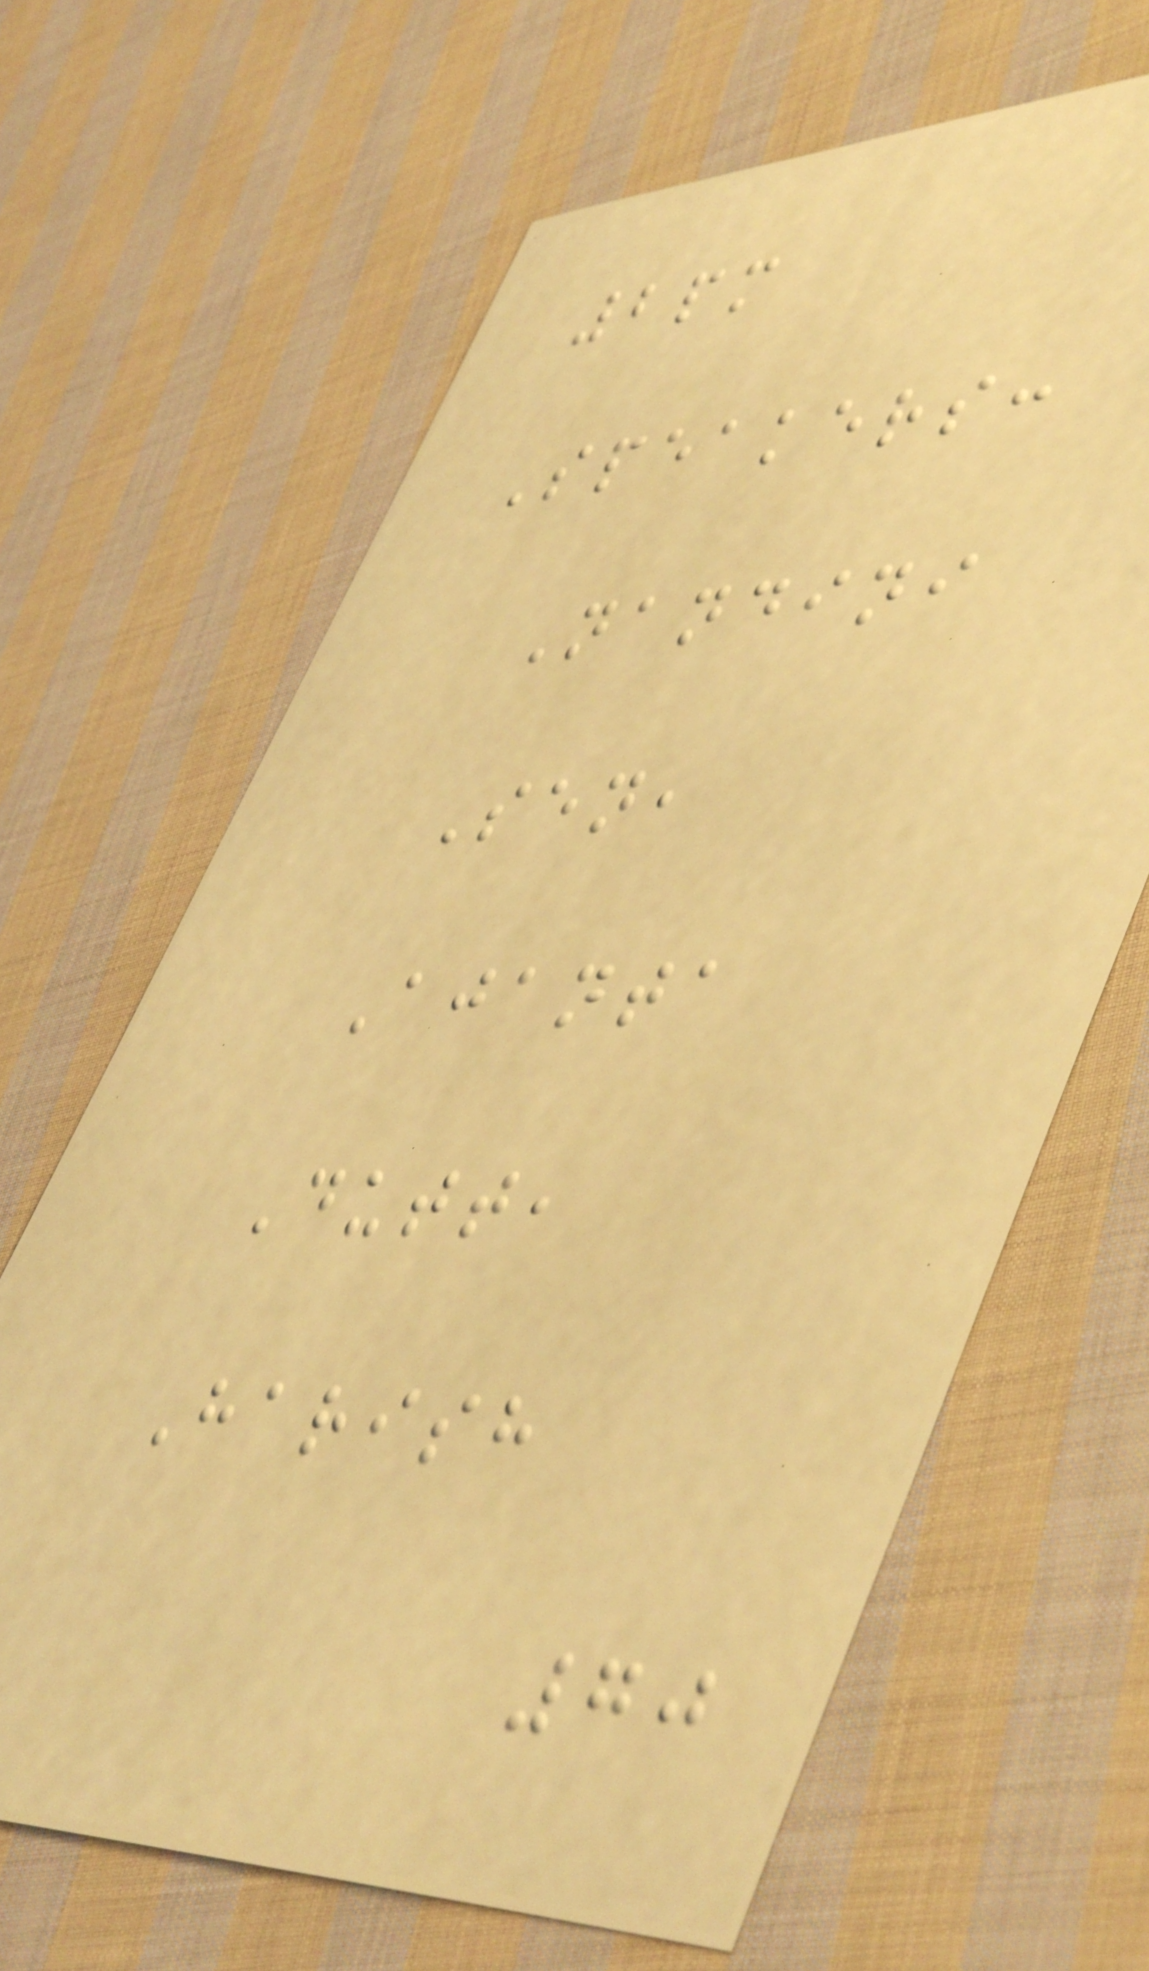2pm
Speakers:
Nandini
Sen,
Ajanta
Dutt,
Harish
70
